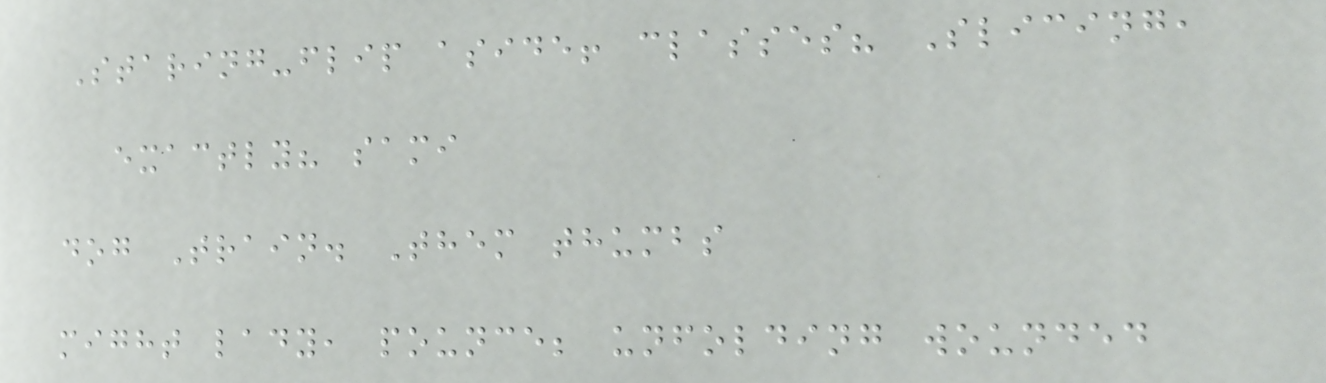Staring-flip aside! classes? Slicing,
exactly? sami
dog Train. Them thumbs
might lady, pounce; unfolding wounded
